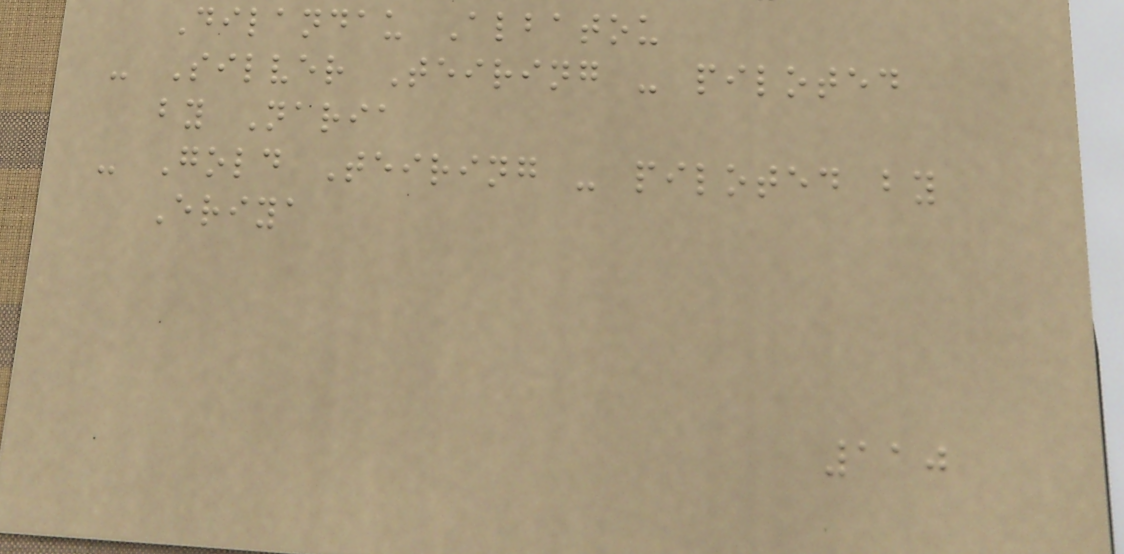Dilandau Albatou
- Silver Teiring - piloted
by Naria
- Gold Teiring - piloted by
Eriya
110
